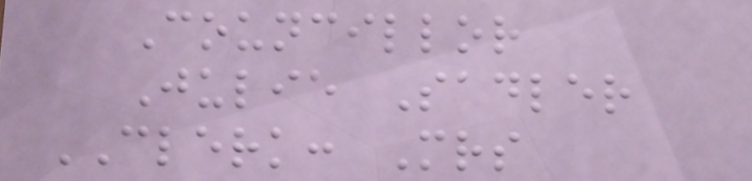Councillor
Julie Sadler
CLERK: Mrs
